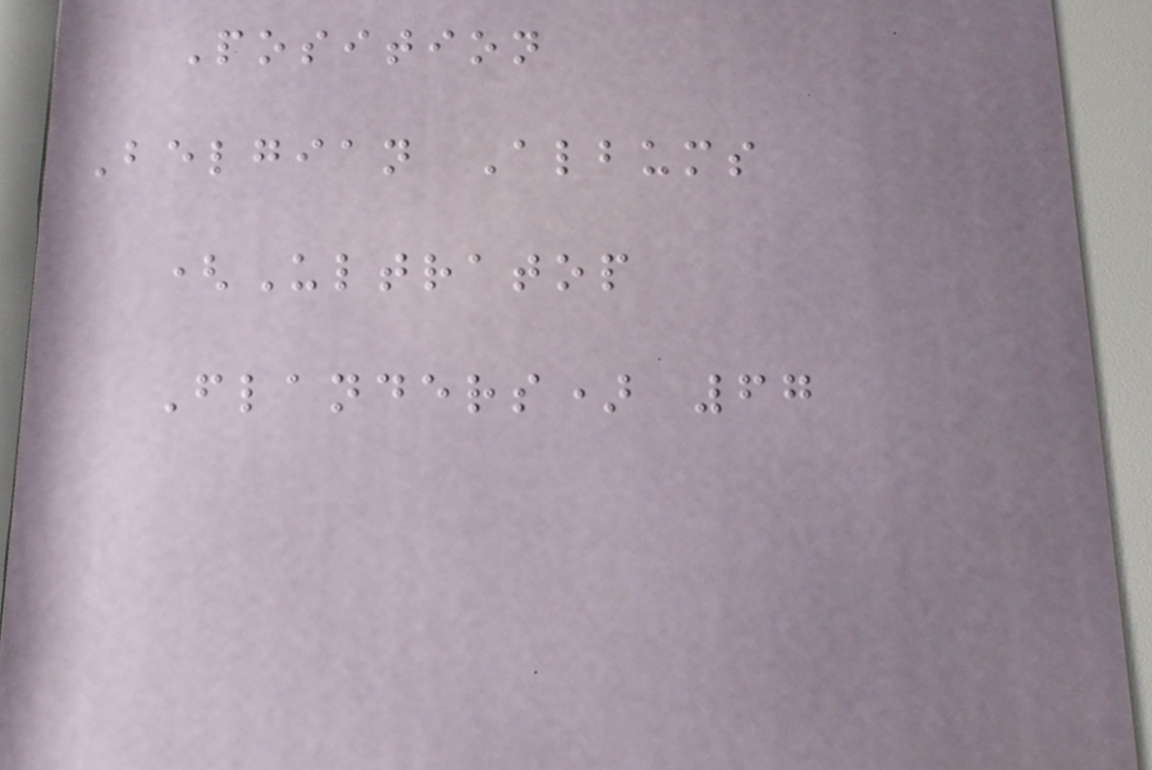Position
Belgian Albums
(Ultratop
Flanders) 67
